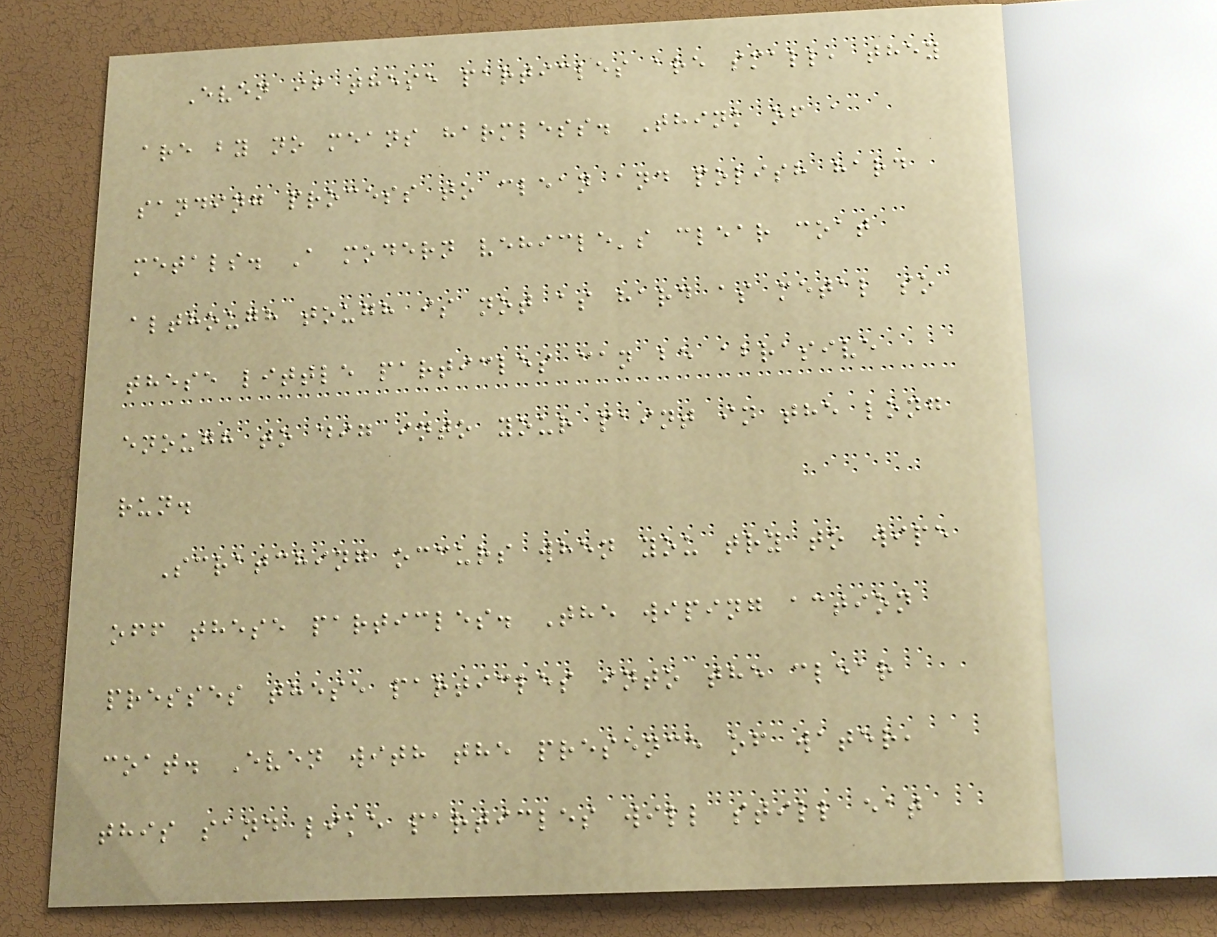Even if these particles are small, they
are by no means harmless. Think of a
sanding process to clean and polish hard
metals. A modern vehicle's clear coat
although tough is not as hard as metal so
these little particles can be abrasive
enough to dig into your paint in the long
run.
Scratching occurs when you try to wipe
off these particles. The wiping action
presses these particles into the clear
coat. Even with the presence of water,
this sand like particles will still eat
